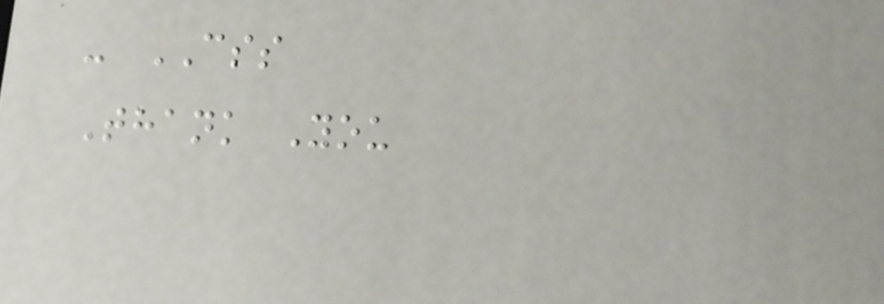- CSS
Thank You
